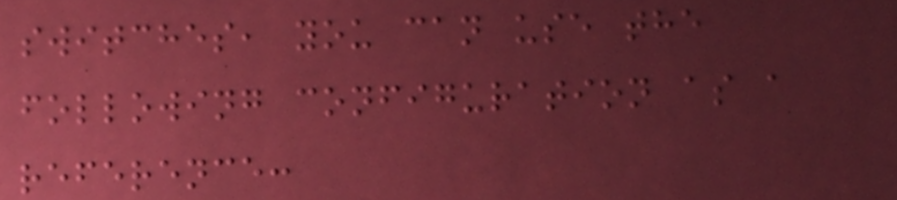switches, you can use the
following configuration as a
reference:
